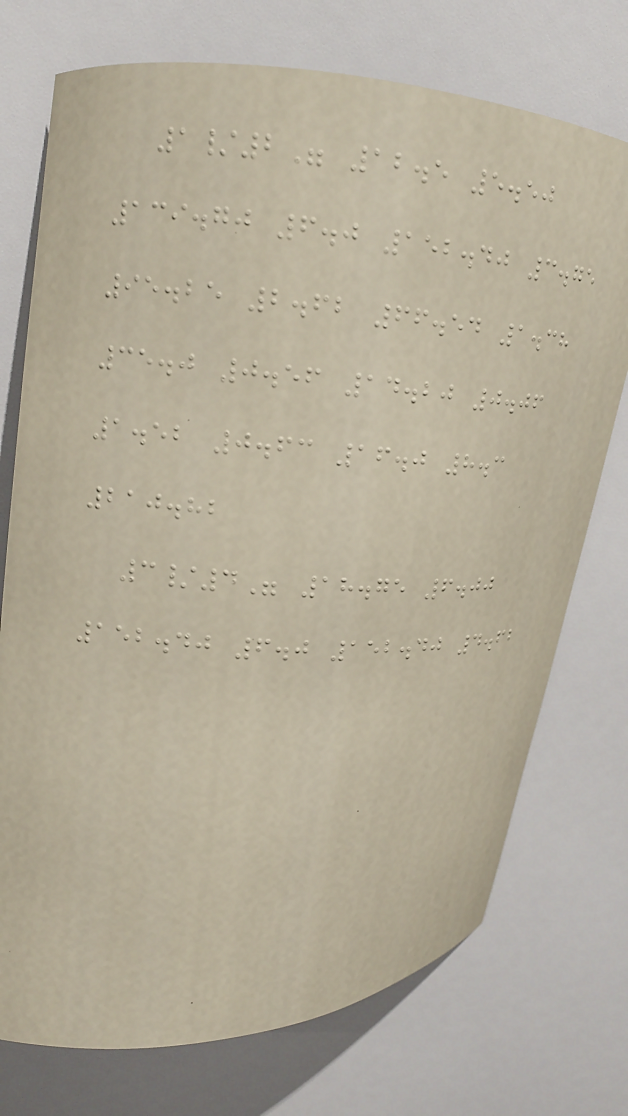1/2" 12.5 5.50
139.70 6.0 152.40 3.75
95.25 2.62 66.54 1.38
35.0 0.56 14.20 0.06
1.52 0.63 16.0 8.3
210.82
3/4" 18.75 6.00
152.40 6.0 152.40 4.62
